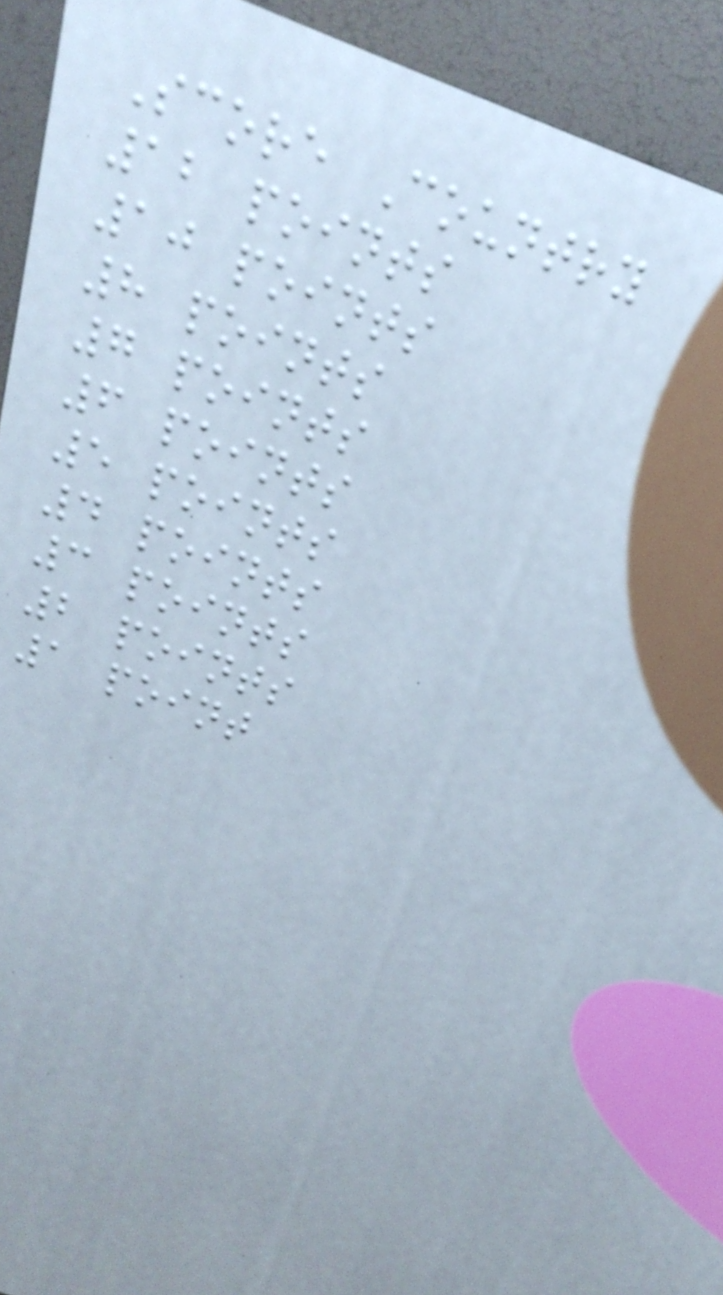Score Country
12 points
10 points
8 points
7 points
6 points
5 points
4 points
3 points
2 points
1 point
